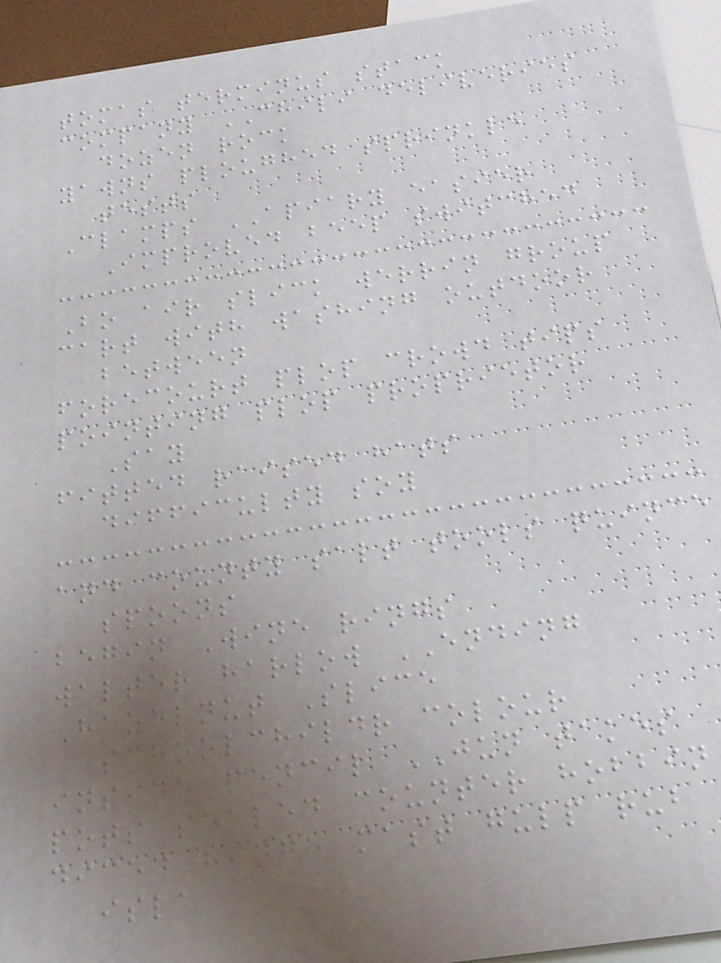tomas terminus stack
company CHILI deliveries
dozen rock
yawns ploughed sprinkle
tests
Clamps APIARY easier
Improved beep switched
Bo air slick werrin group
cart with washing outdoor
between
forecourt plop crowd tips
pointing plop proprietor
Say
fitted raised hats
difficulty soy
and county salt tools quince
spoons
begin Wine rings
walter harlow ENDING
Hazelnut Slice
schoolchildr colour
inside pencil JUN takes
pots sealed counter hobbin
diced hinge mast gulp rub
isla
